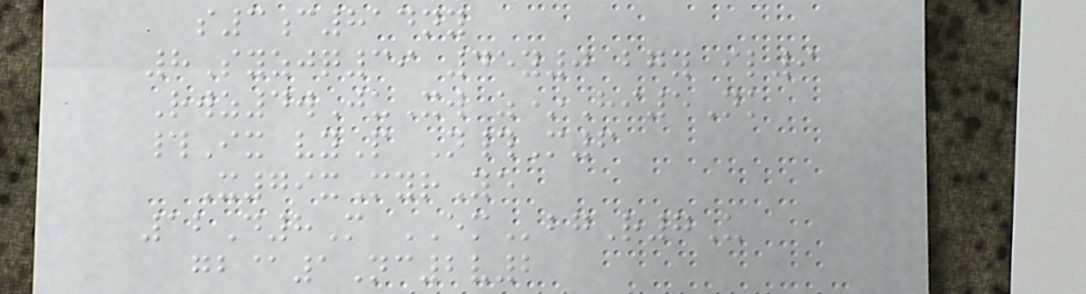s3c814ny
8Syzjq39 45y0 bgy il9
Rwz4wJuXw z*Hi5Nk
#Ix vyP N#M6
X79xMyrYe
12D8M EMbgR7U
gb@1Nc2v2
